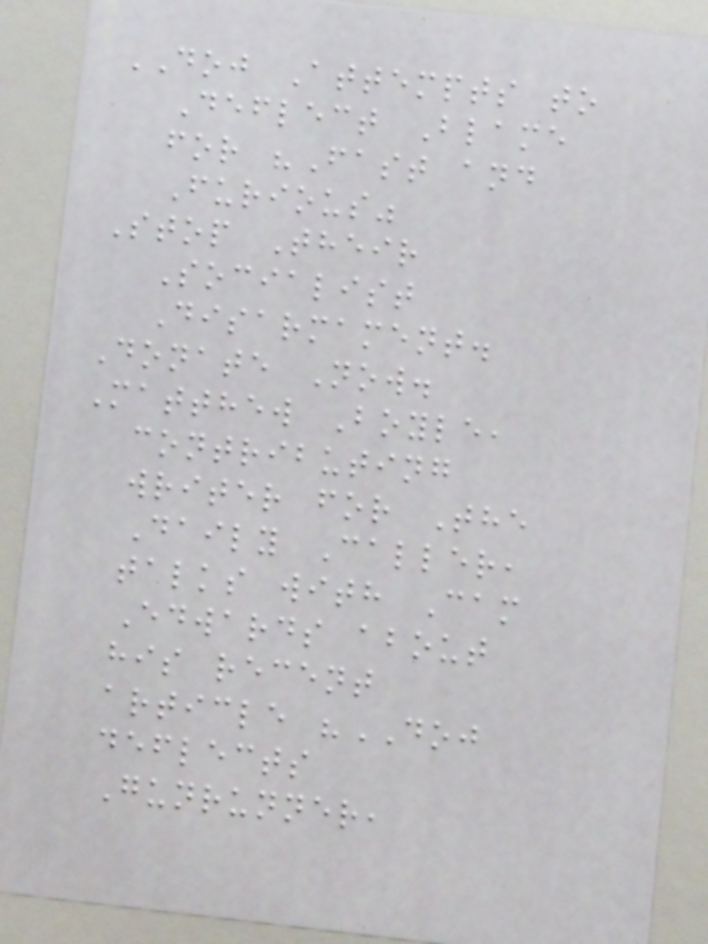DOJ Attempts to
Deflect Blame
for "Fast and
Furious"
Stop Their
Socialist
Disarmament.
Donate Now.
Matthew Boyle,
contributing
writer for The
Daily Caller,
talks with Cam
Edwards about
his recent
article "DOJ
deflects
Gunrunner,
